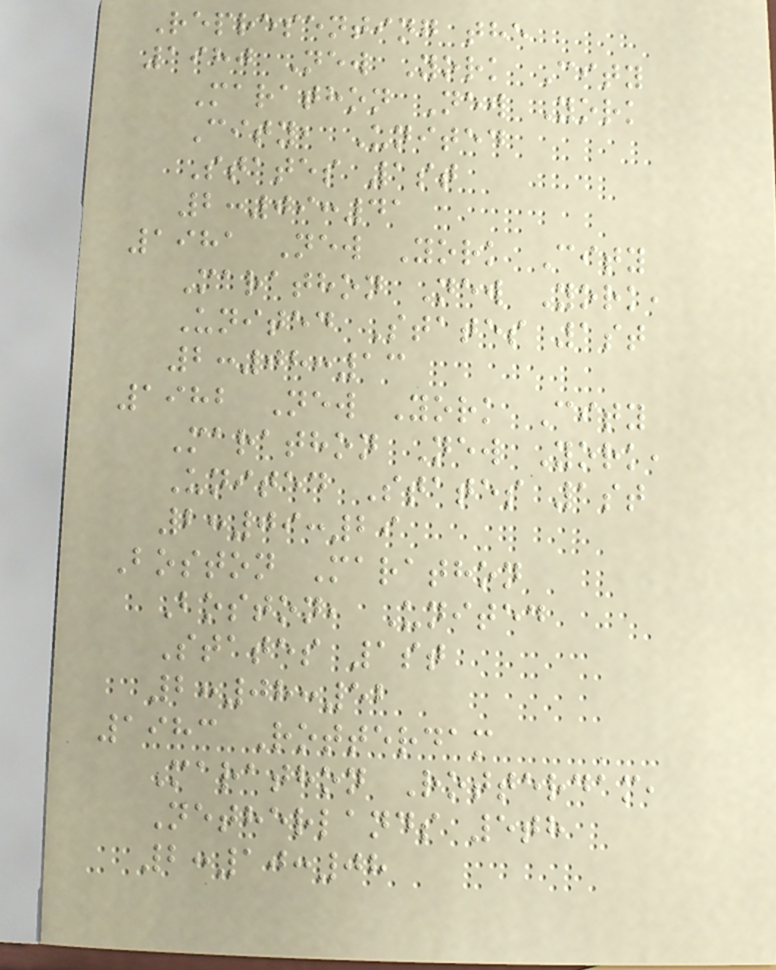Representing the
1980 New York City
Marathon New York
City, United
States 1st
2:09:41
1981 New York City
Marathon New York,
United States 1st
2:08:13
1982 New York City
Marathon New York,
United States 1st
2:09:29
Boston Marathon
Boston, United
States 1st
2:08:52
1983 Rotterdam
Marathon Rotterdam,
Netherlands 5th
2:10:08
